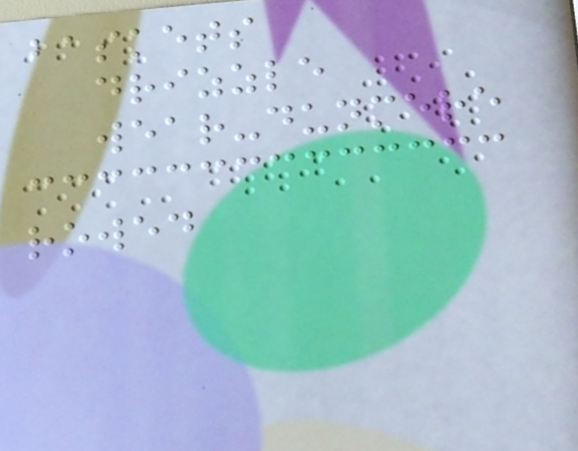baskets
drizzle
wear-dunmere
rowed
